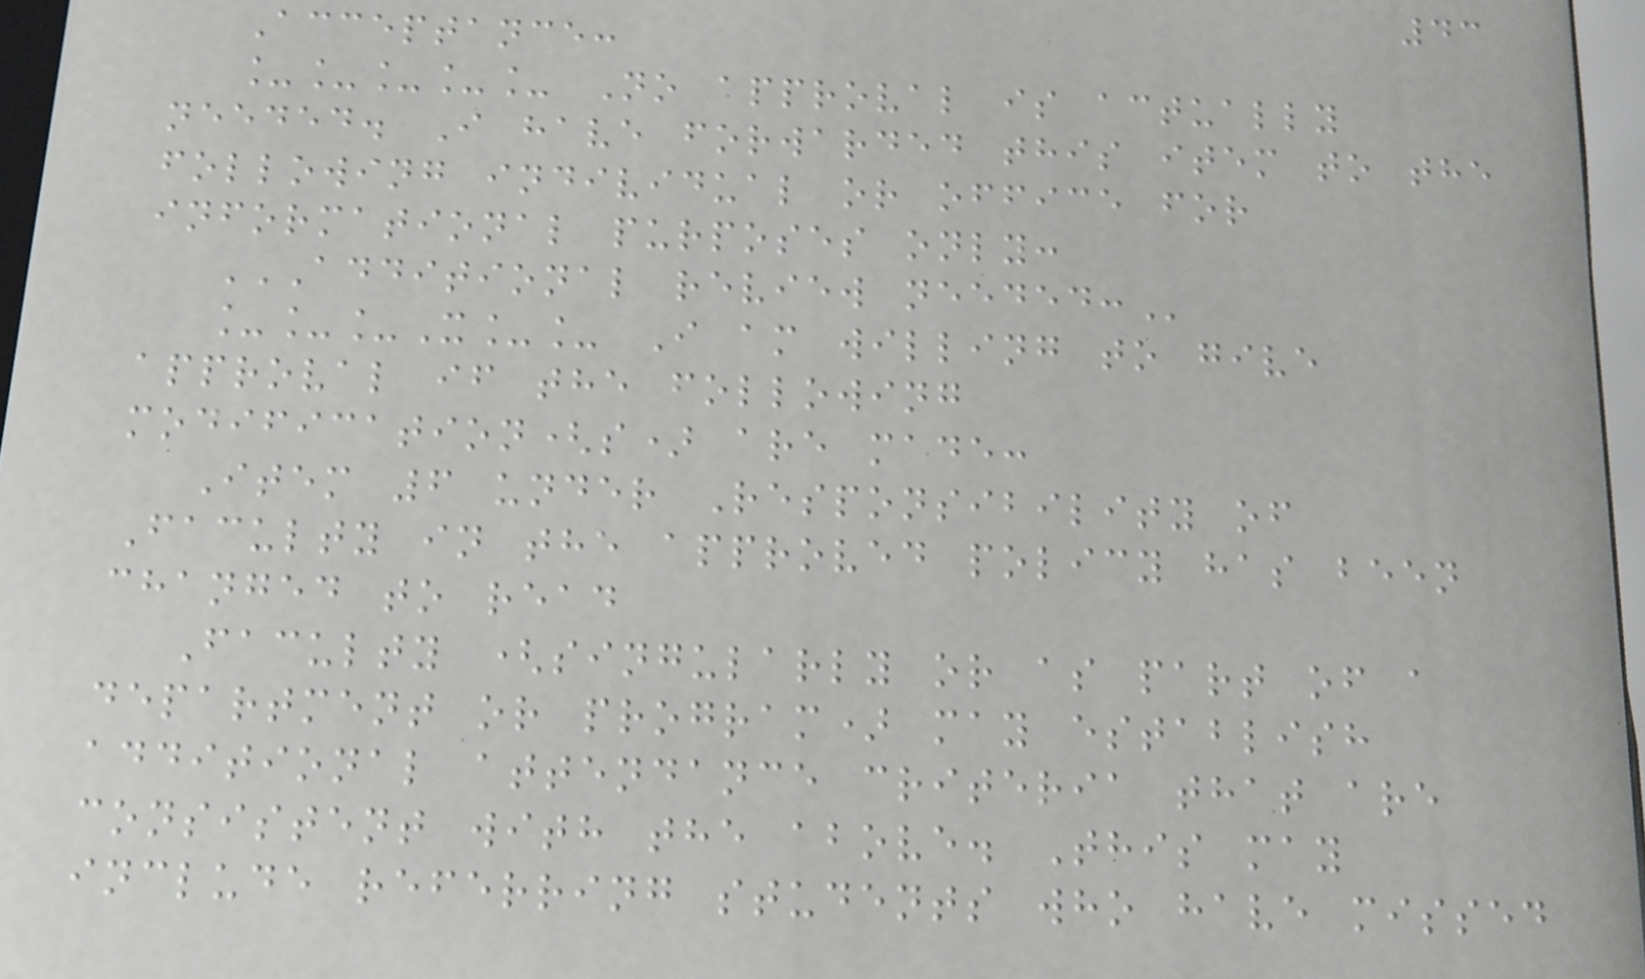43
Acceptance:
_____ No approval is actually
needed. I have forwarded this item to the
following individual or office for
informational purposes only:
ADDITIONAL REVIEW NEEDED:
___X__ I am willing to give
approval if the following
modification(s) are made:
Item 6 under Responsibility of
Faculty in the approved policy has been
changed to read
Faculty (singularly or as part of a
department or program) may establish
additional attendance criteria that are
consistent with the above. This may
include referring students who have missed
